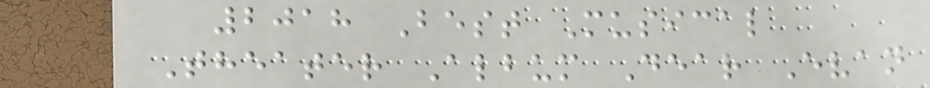2018 Best Musical
Theater Album Dear Evan
